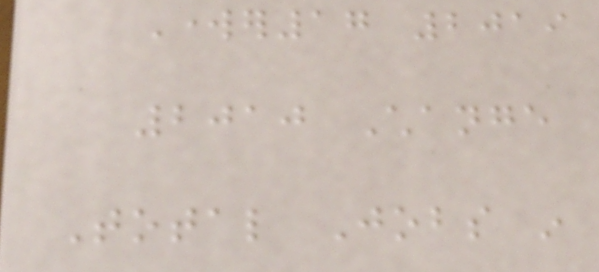Worker17 2019
2010 Change
Total Jobs in
